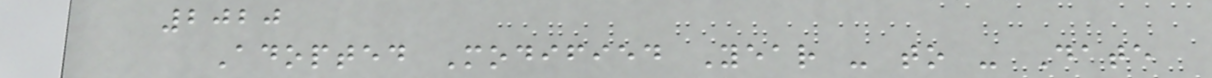2020
Adopted Modified Year - to - Date
